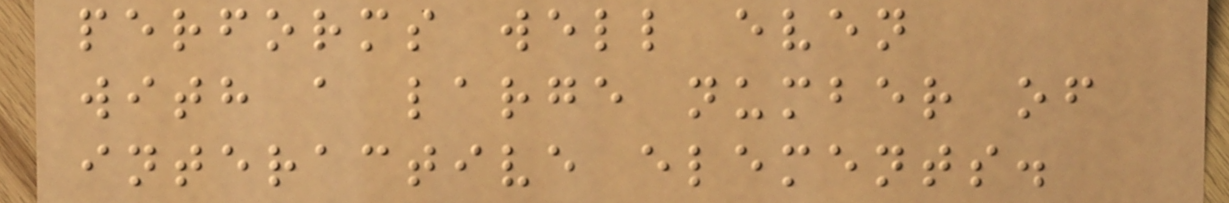performs well even
with a large number of
interactive elements.
